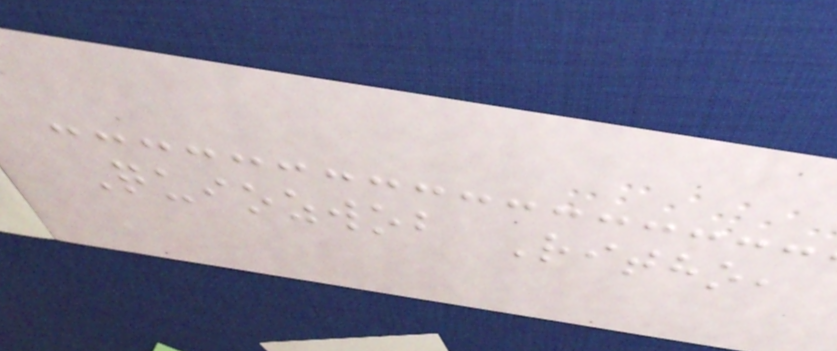Quiozwob Ritho,
